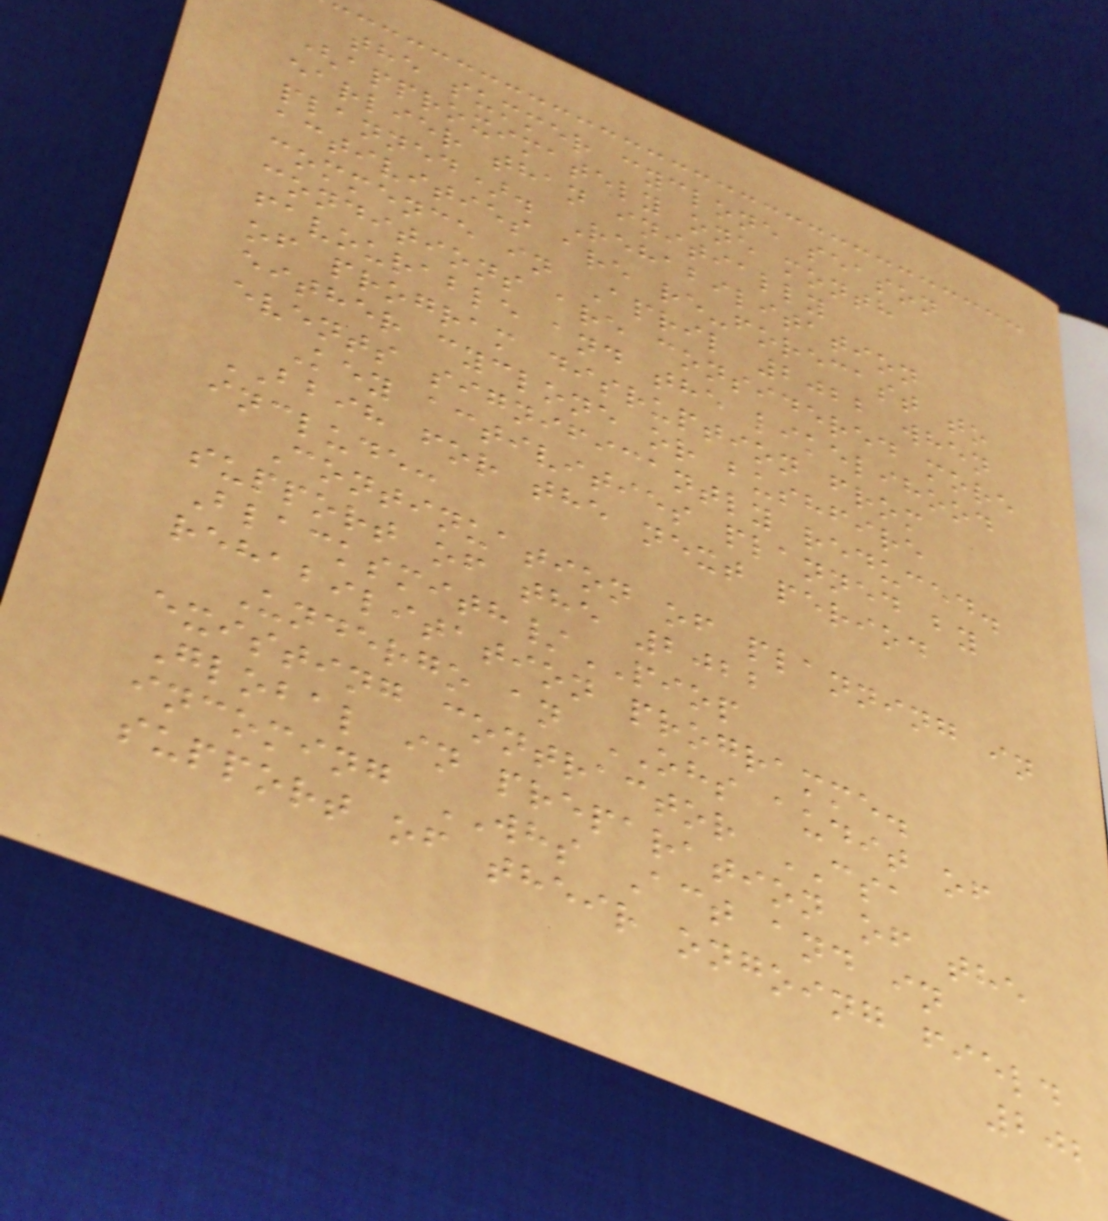the summer cyclone season
(approximately one month
earlier than initially
planned). Rehabilitation
activities are re-forecast to
commence in April 2022 when
conditions are considered more
favourable and the likelihood
of program disruption from
either cyclone or bushfire
events significantly reduced.
Key activities planned by
BBIH for the next period
include:
Continuation of planning in
support of the 2022
Blacksmith/PIOP
rehabilitation programme.
Undergo an OHS audit of
existing contractor CSA
Global in preparation of the
incoming WHS Act and in
support of their ongoing field
202
